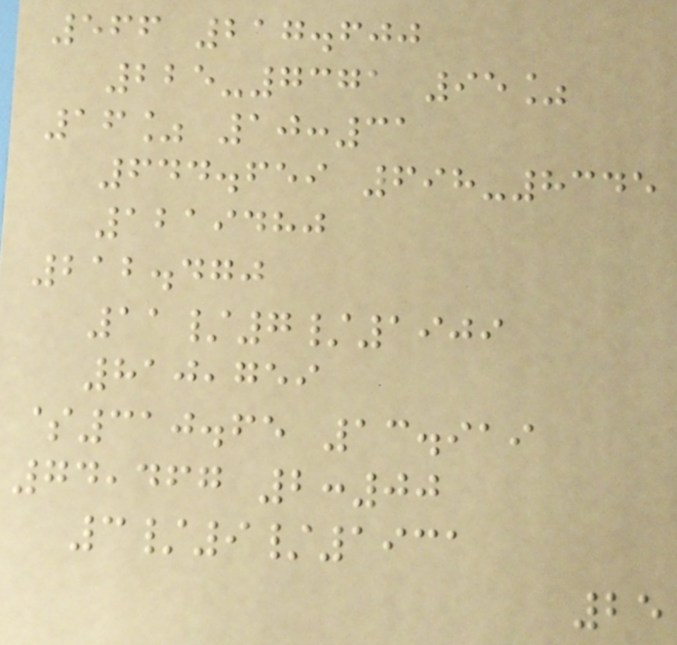566 217.600
225-7371 95%
16% 10:31
644.659 698-8345
1219480
212.470
11/7/1909
810,759
$310.65 13.919
74,467 2:00
3/9/1931
25
